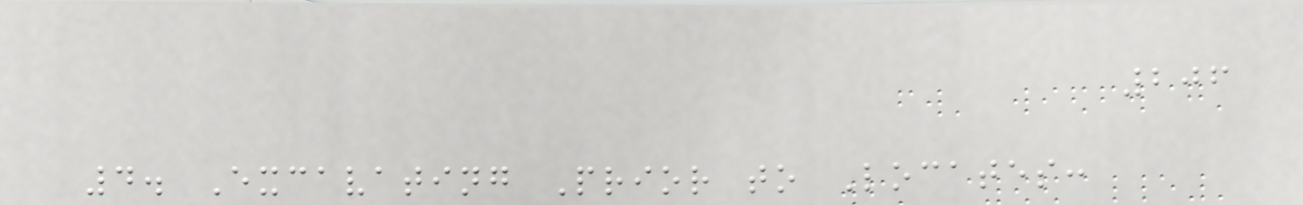206
4. Excavating Prior to Locates:
